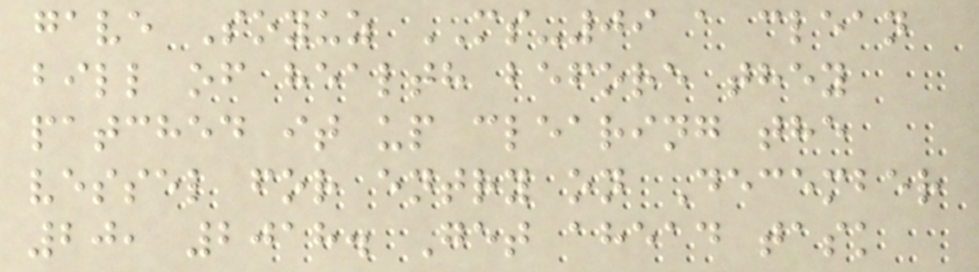gave Soyuz MS-09 a clean
bill of health before they
patched it up clearing the
vessel for entry on December
20, 2018. Get ahead task
